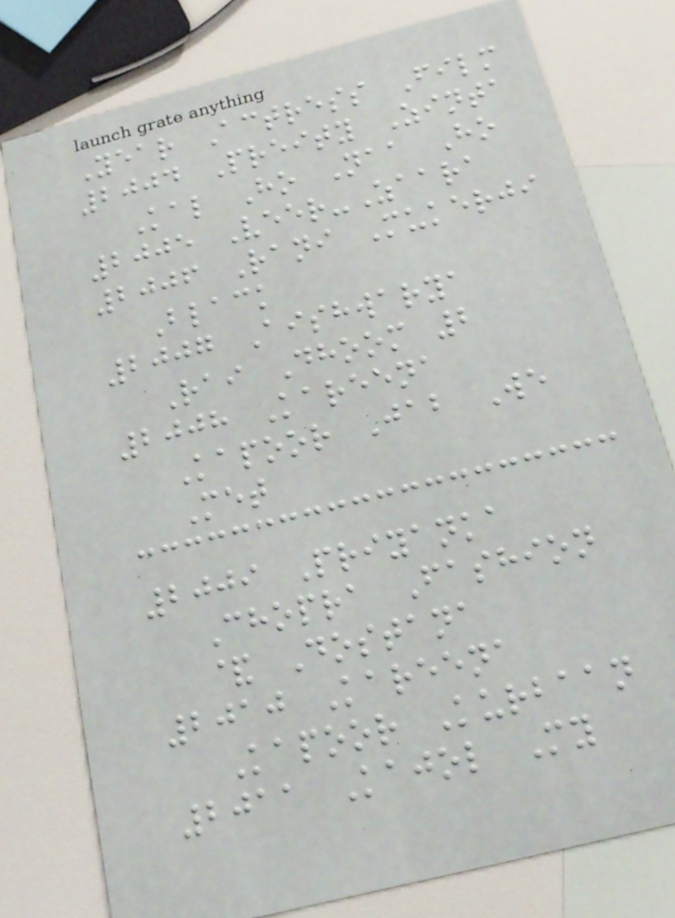Year Actress Film
2004 Preity Zinta
Kal Ho Naa Ho
2005 Veer-Zaara
2006 Rani Mukerji
Black
2007 Aishwarya
Rai Dhoom 2
2008 Kareena
Kapoor Jab We
Met
2009 Priyanka
Chopra Fashion
& Dostana
2010 Kareena
Kapoor Kurbaan
2011 Kajol My
